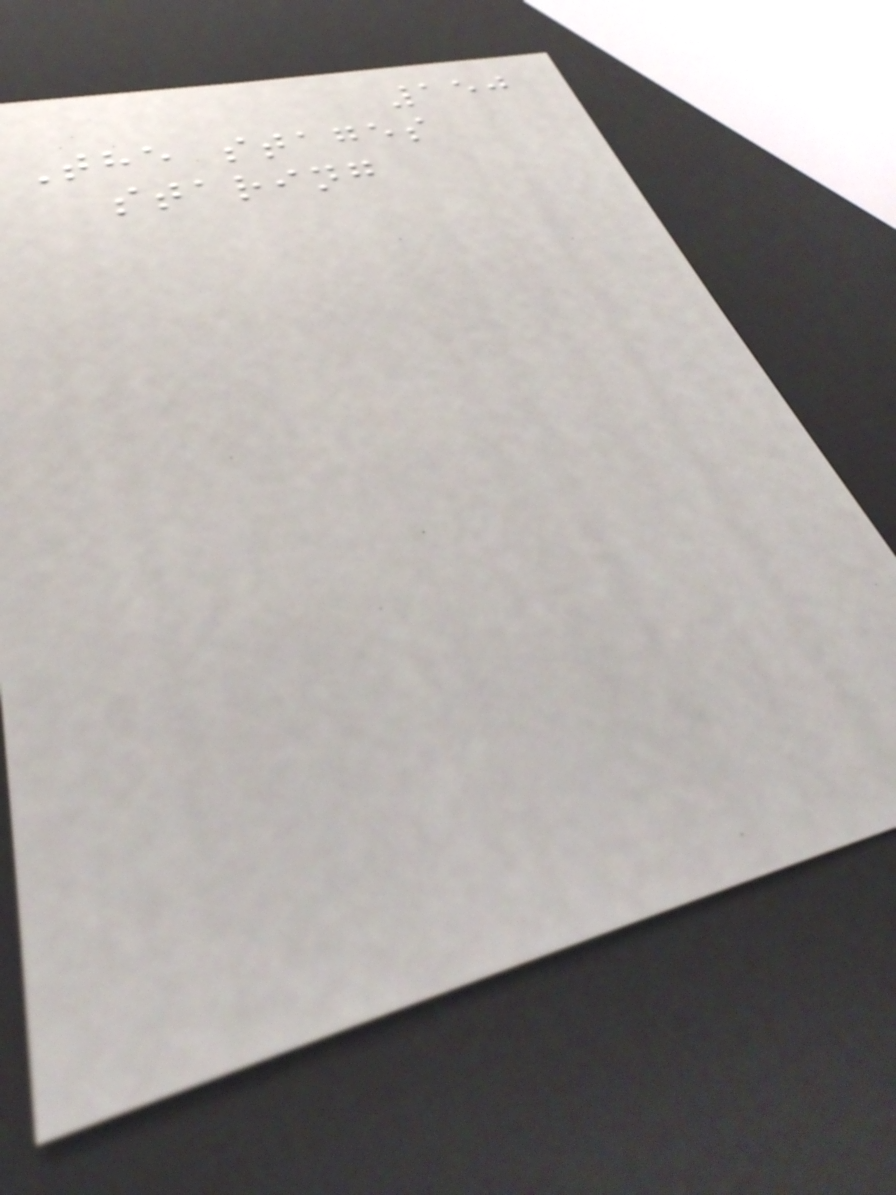150
The stages
staring
